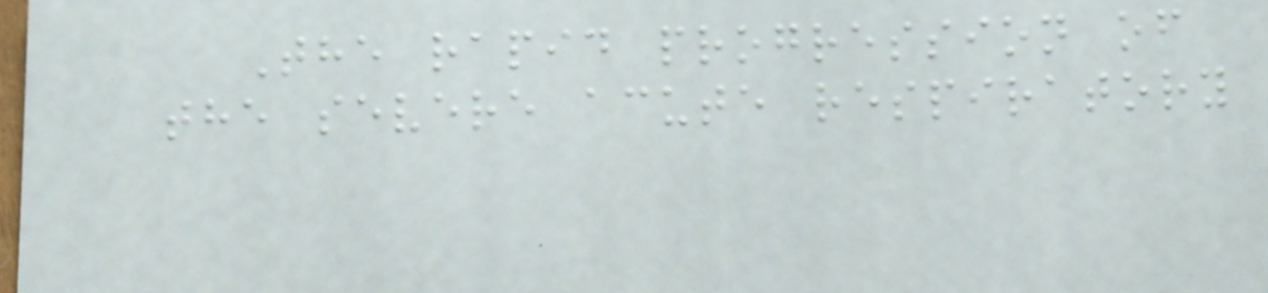The rapid progression of
the severe acute respiratory
